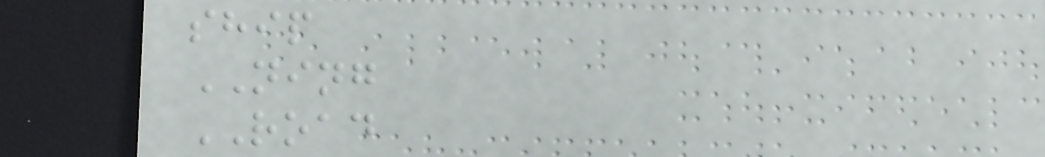ship
NING
ROAD
